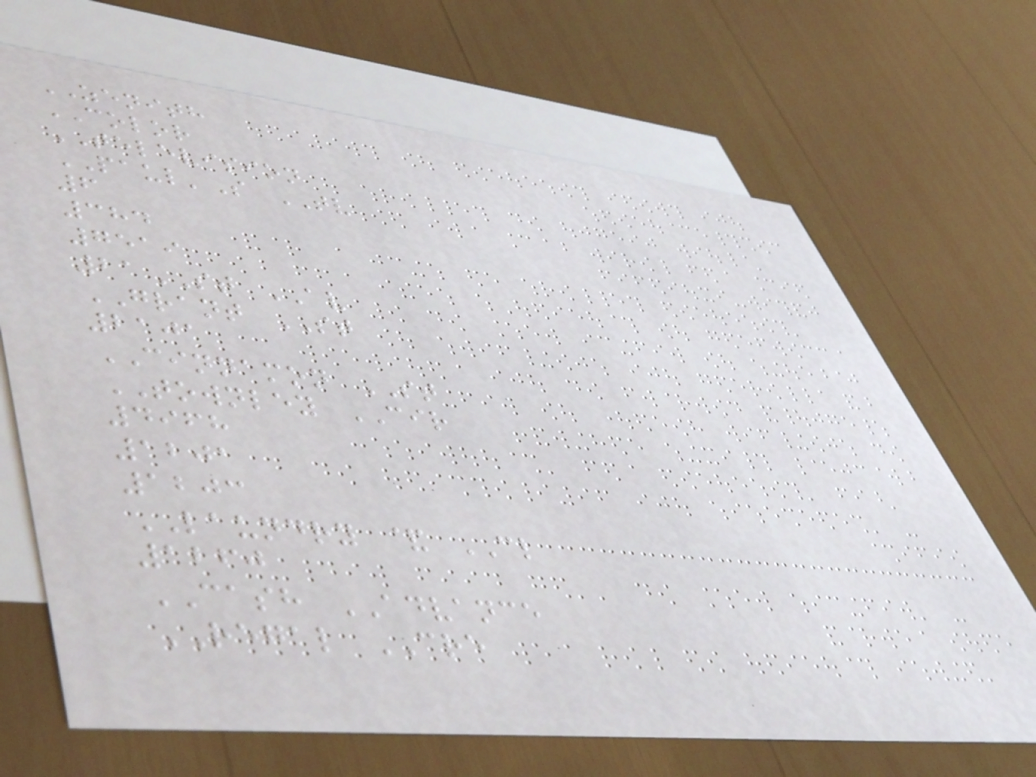ZENITH
COLOR
TELEVISION
PAUL'S TV
6
384
7519
21ST AV
GRANT ST
2101
CINNAMON ST
TOWNLEY CIR
4968
1201
1203
LAUNDRY & CL
1260
CASH ADVANCE
REGAL CRE
